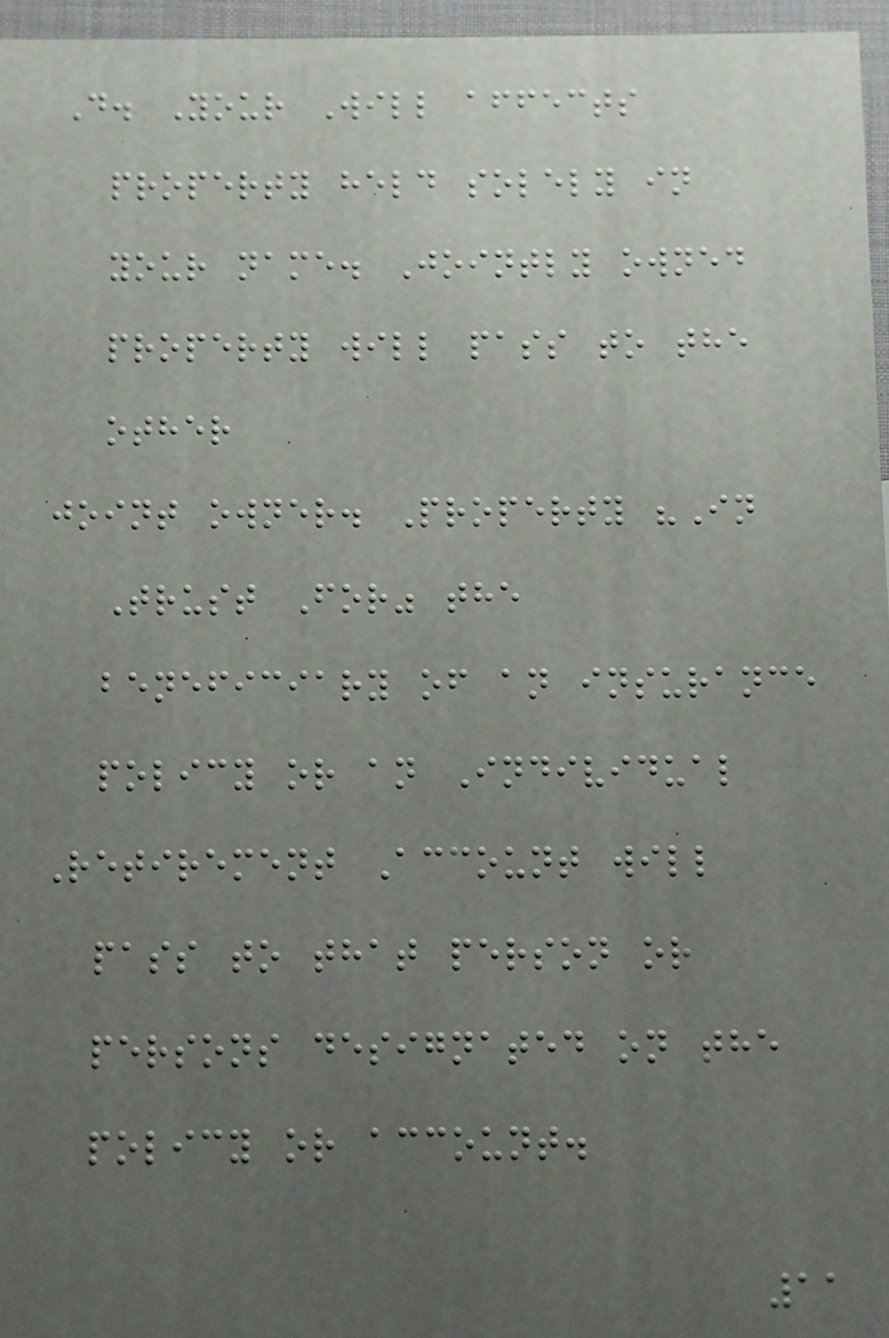D. Your Will affects
property held solely in
your name. Jointly owned
property will pass to the
other
joint owner. Property "In
Trust For" the
beneficiary of an insurance
policy or an Individual
Retirement Account will
pass to that person or
persons designated on the
policy or account.
11
